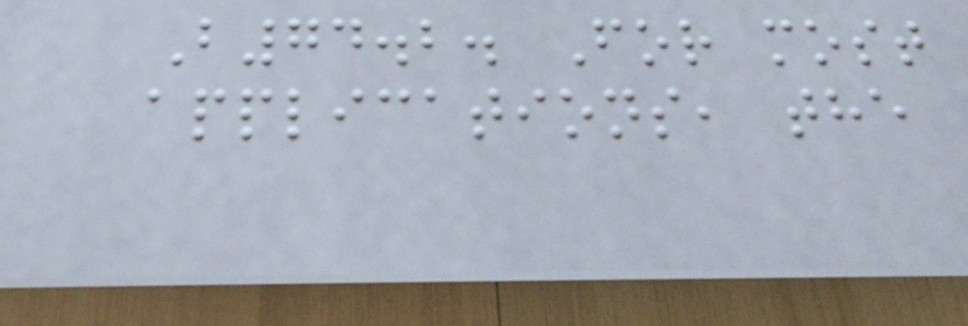B74.2. For most
applications, the
